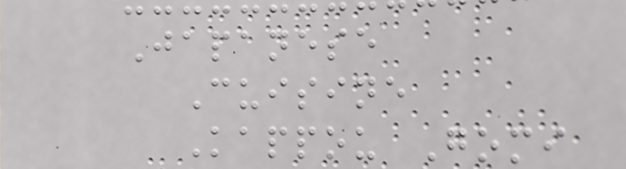Japanese
Cuisine
Kappou Gomi
